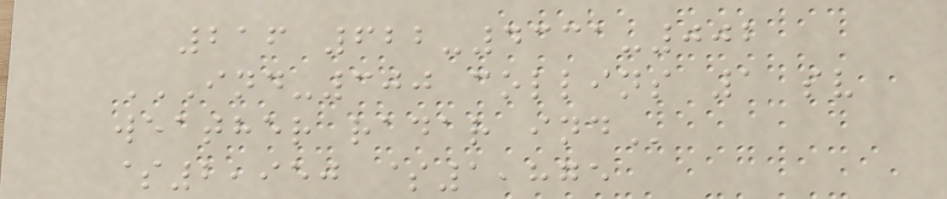216 622-4331-002
IND-300 COLLINS 1 SV
WEATHER RADAR IND
$2,950 $1,875
